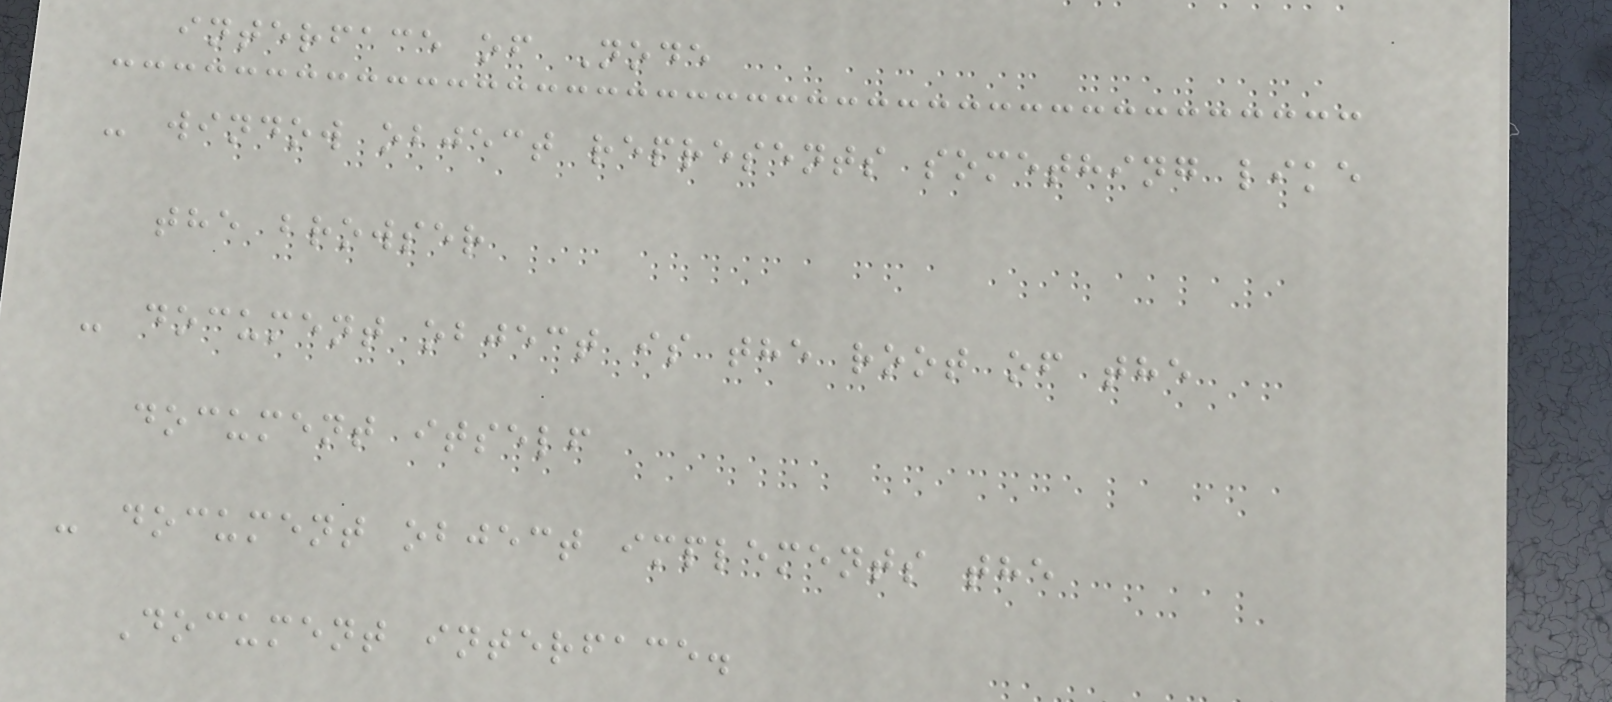interface of Node
- window object represents something like
the browser
- document object is the root of the
document itself
- document object implements the
Document interface.
